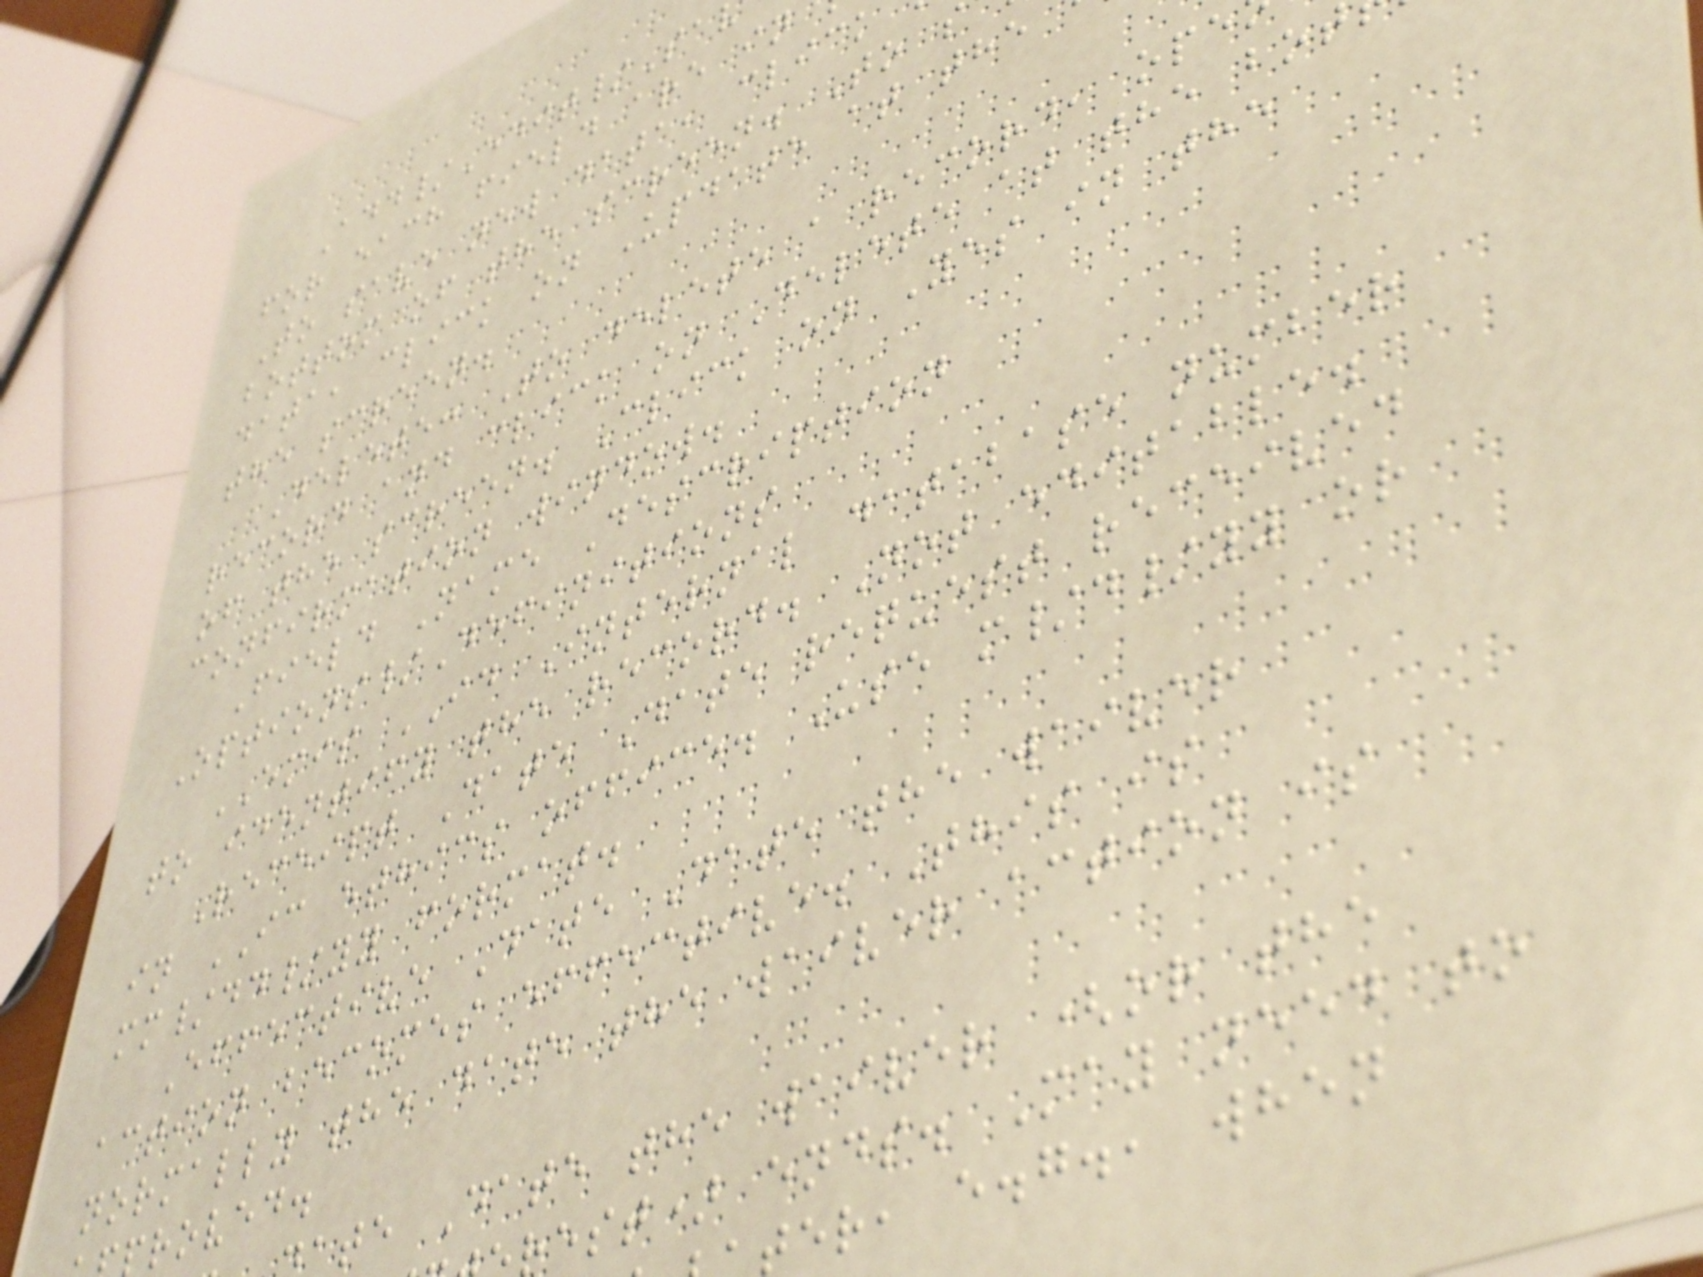Add/Edit/Sa
for each field are in
To save new data, click
bottom of the screen. To s
data, click on Update at the
the screen.
Delete: To delete a record, ope
record and click on Delete at the bot
of the screen. Click on Yes in the
confirmation window.
Field Name Description
Options/Definitions
EMIS ID Internal database number
to identify the record. Not editable.
Receipt Date Date request received
in IC ethics office. Use m/d/yy or
mm/dd/yy format.
Effective Date Date the waiver
action becomes effective. This is
normally the date the waiver action is
proved.
ate Date the waiver (or the
rest) ends. May need to
ter, e.g., when
